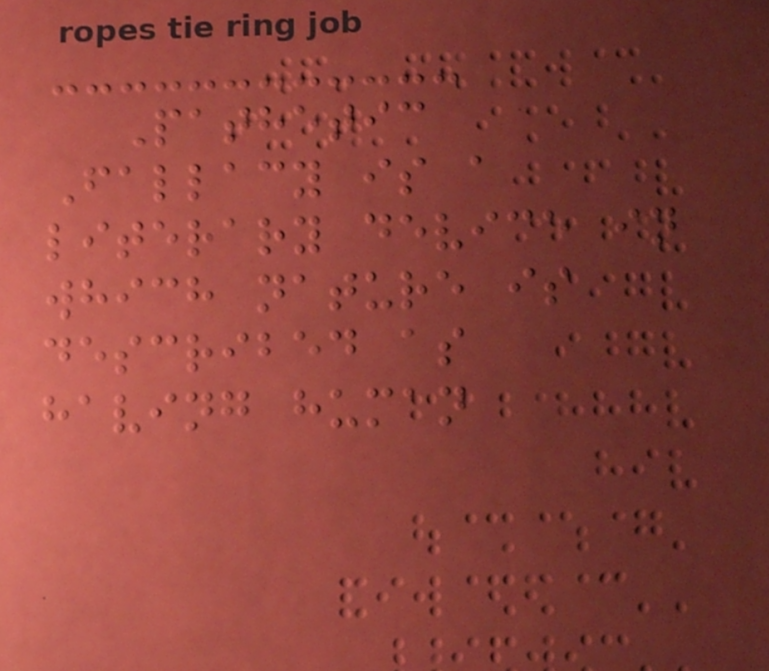Pathetic
Fallacy is a
literary device in
which nature is
described as
having human
